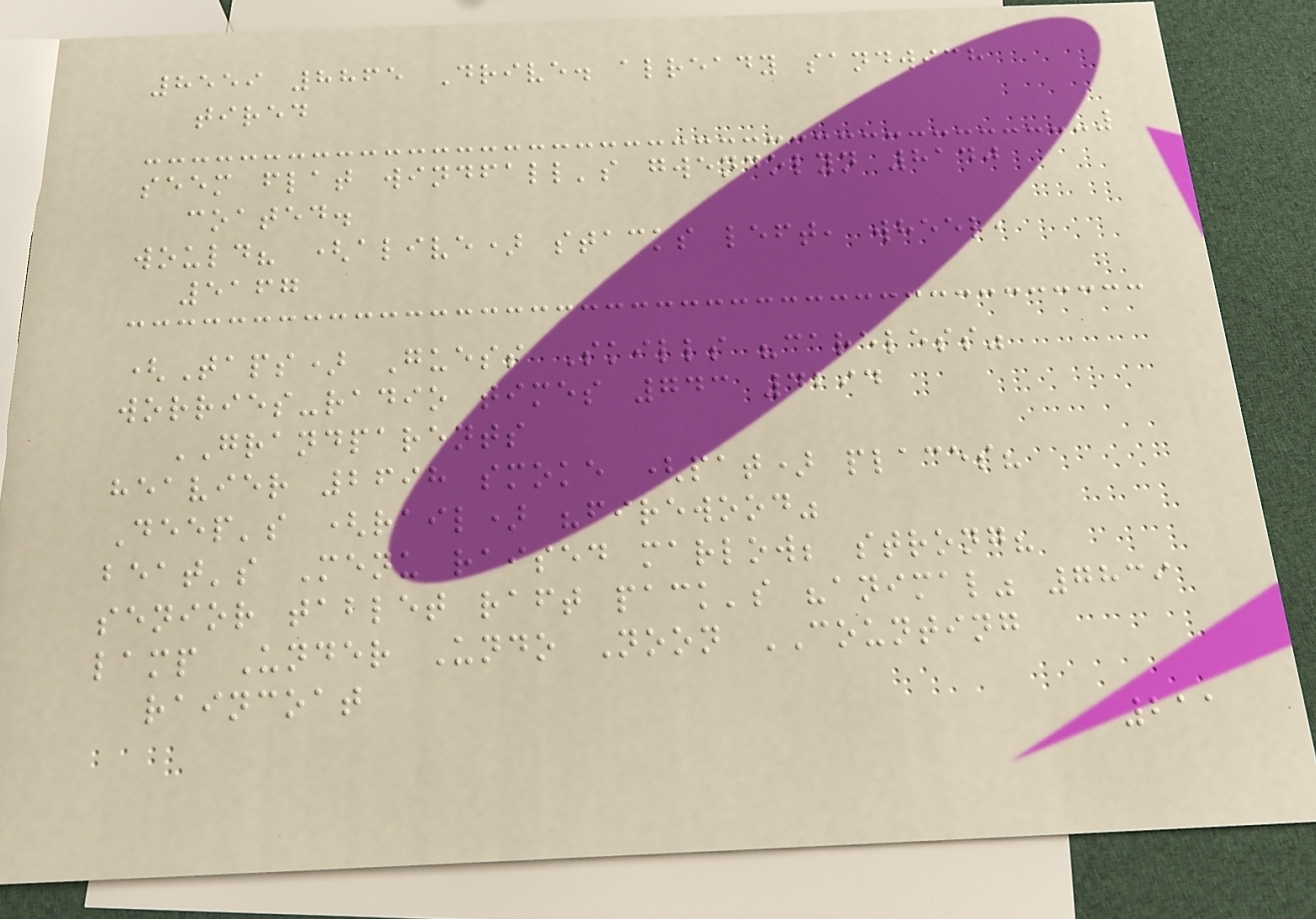8559 8865 Drive. already sandwich
tired
seem flat windfall's gwendolyn 8140
coated.
would? (alive) stacks left, wheel,
5167
(Taps) Guess Skills "careless"
worries-radio times 743 4294
GRANDPARENTS
heavier 2698 smoke (pat) places?
Deep's (rail) "firewood"
beat's Menu raised marlow; strong?
senior tablet raft pack's "animal" 7839
lamp Under Undo Noon COUNTING
raincoat
211
